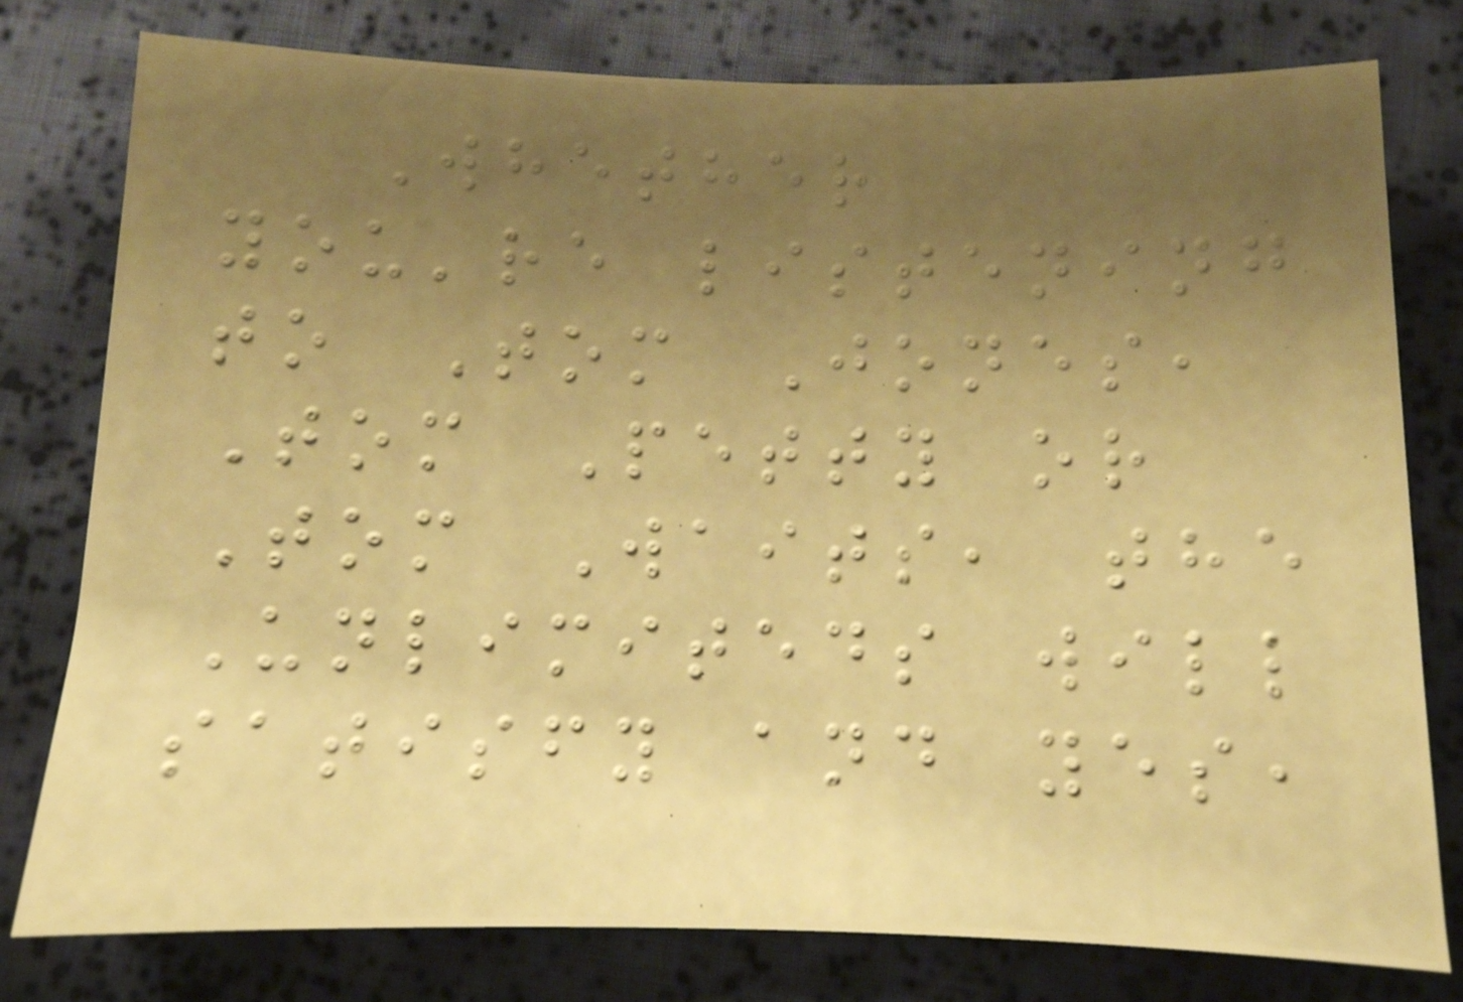Whether
you're listening
to Tom Jones,
Tom Petty or
Tom Waits, the
Unlimiteds will
satisfy and yes,
